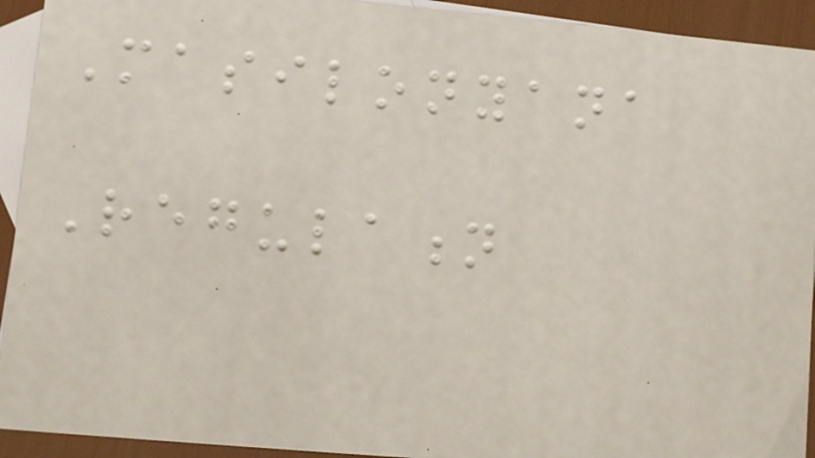Masilonyana
Regulation
